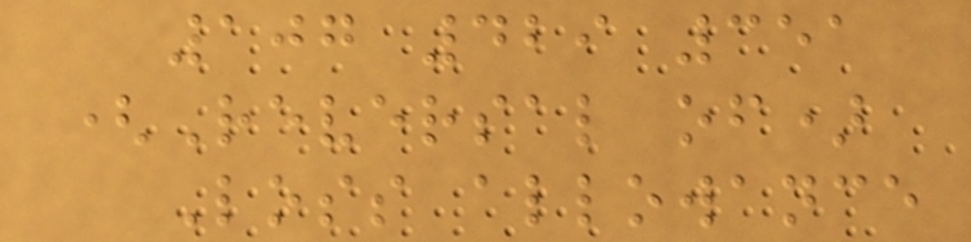107 429 351
(Reversal of)
Loss allowance
